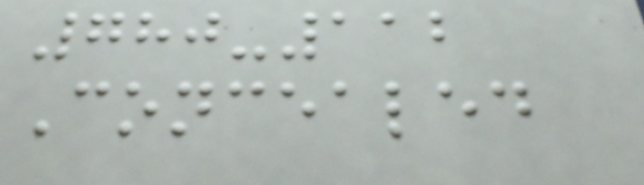780-112
Concealed
